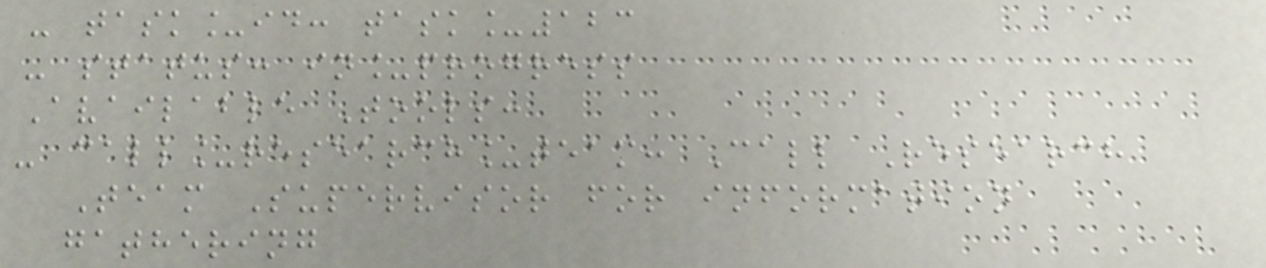- task_id: task_123
- status: in_progress
Available Tools:
- call_research_team: Call Research
Team Supervisor for information
gathering
